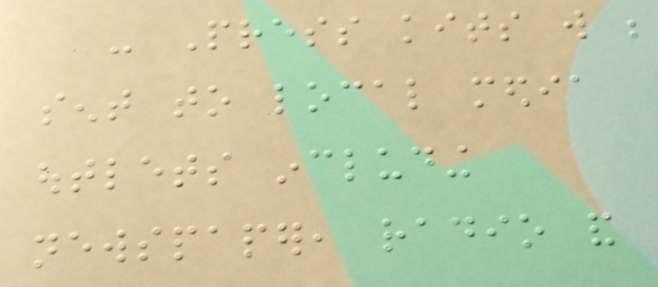- Press kits will be
sent to local media
outlets including
newspaper, radio and
